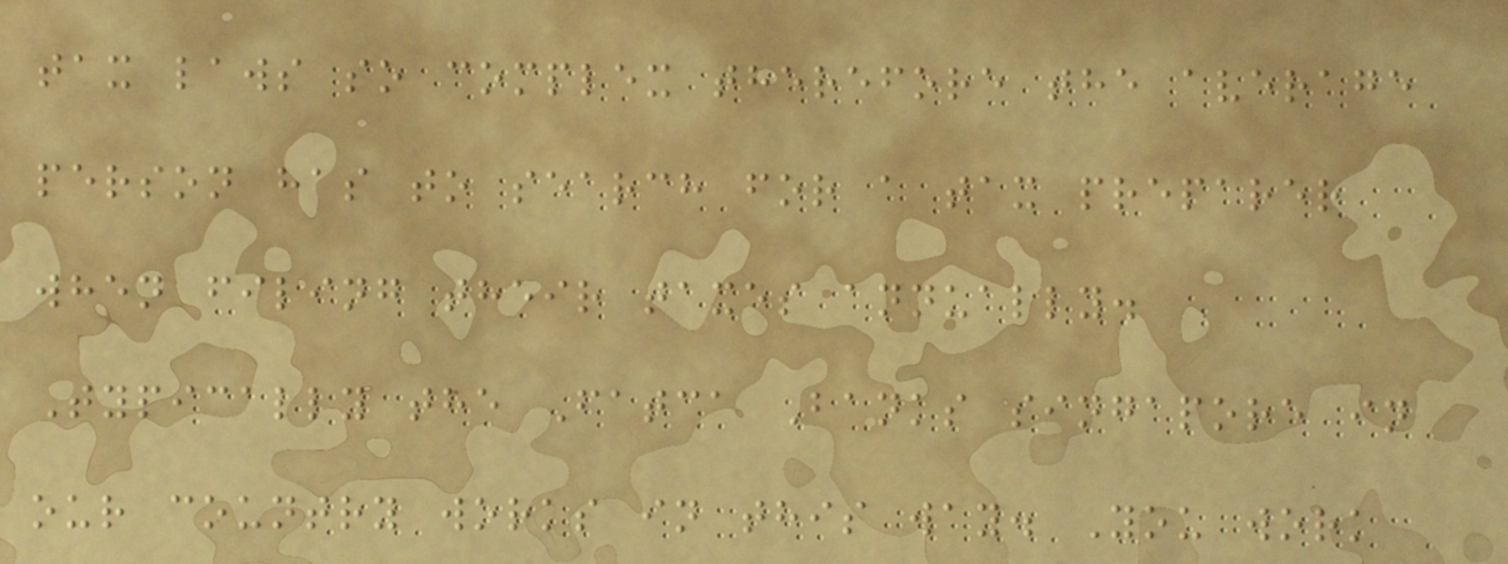tax laws so complex therefore the average
person has to search for a tax preparer
when filing their taxes annually.
Typically the Fatca Banks singapore in
our country works in this way. You work
